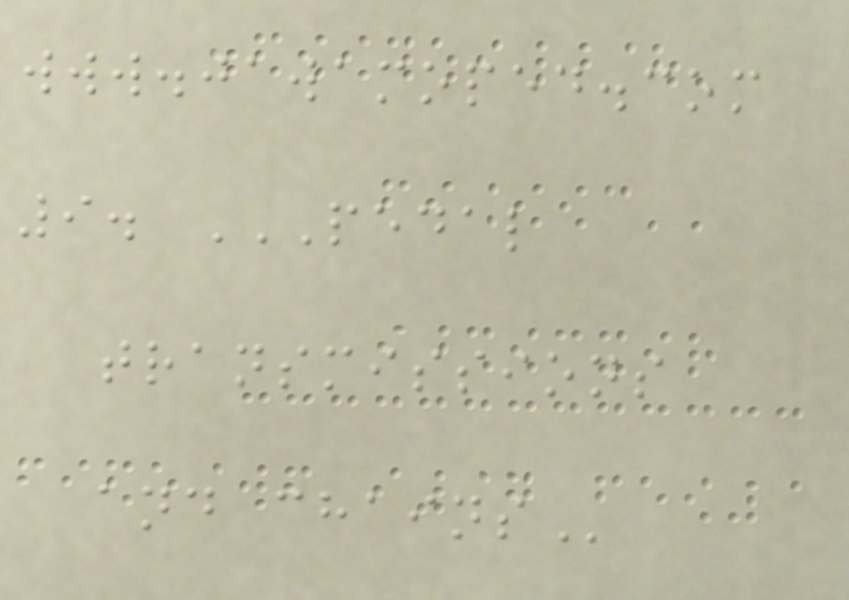www.jawamoped.com
9. PEDAL
TRANSMISSIONS
AND CHAINS
